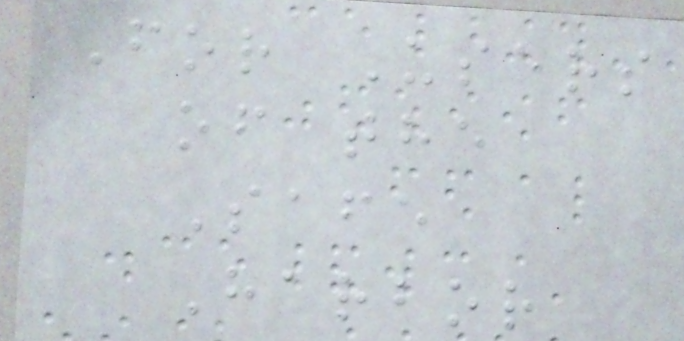For Users
of the
Safe
Harbor
